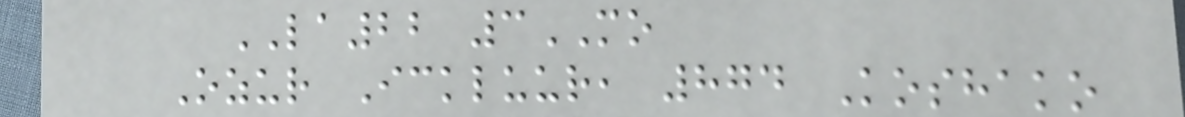LA22 3MO
Ozur Ickluur, 874 Koshako
